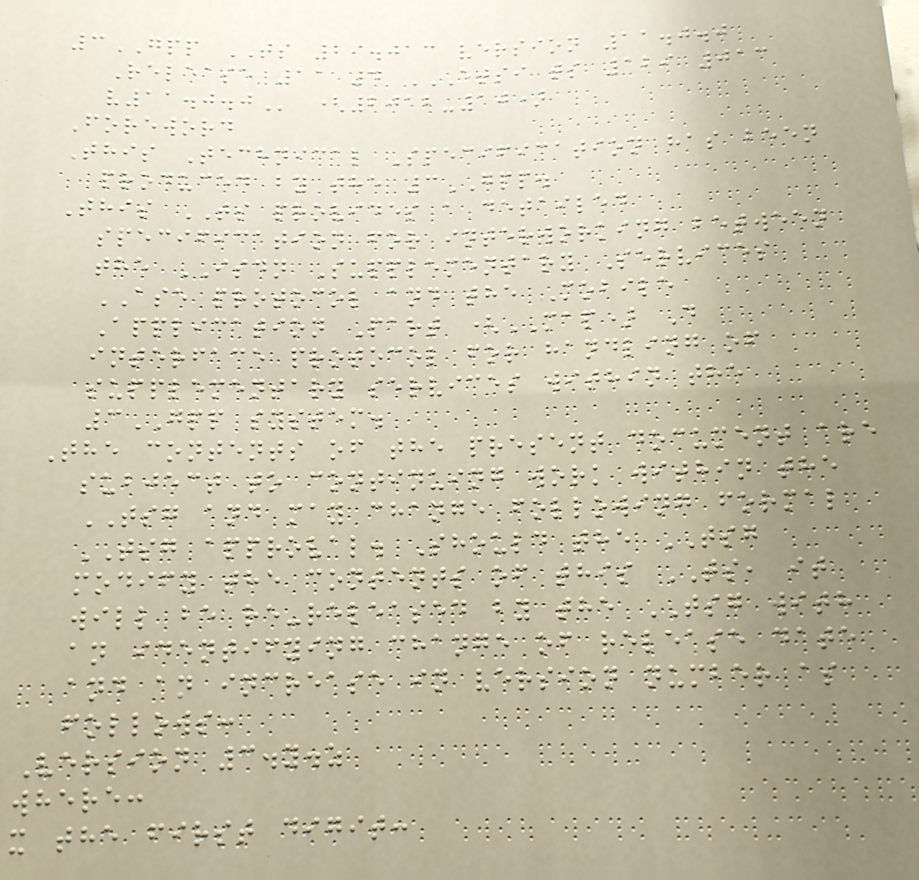3GPP TS 29.013 version 11.0.0
Release 11 4 ETSI TS 129 013
V11.0.0 (2012-10)
Foreword
This Technical Specification has been
produced by the 3GPP.
This TS provides a detailed
specification for interworking between
the ISDN Supplementary Services
ASE protocol and the Mobile
Application Part (MAP) D
interface protocol for handling of
supplementary services within the
3GPP system.
The contents of the present document are
subject to continuing work within the
TSG and may change following formal
TSG approval. Should the TSG
modify the contents of this TS, it
will be re-released by the TSG with
an identifying change of release date
and an increase in version number as
follows:
Version 3.y.z
where:
x the first digit:
